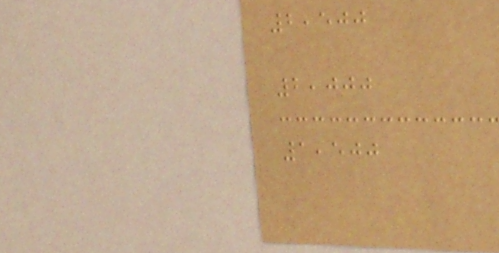2,500
2,000
1,500
